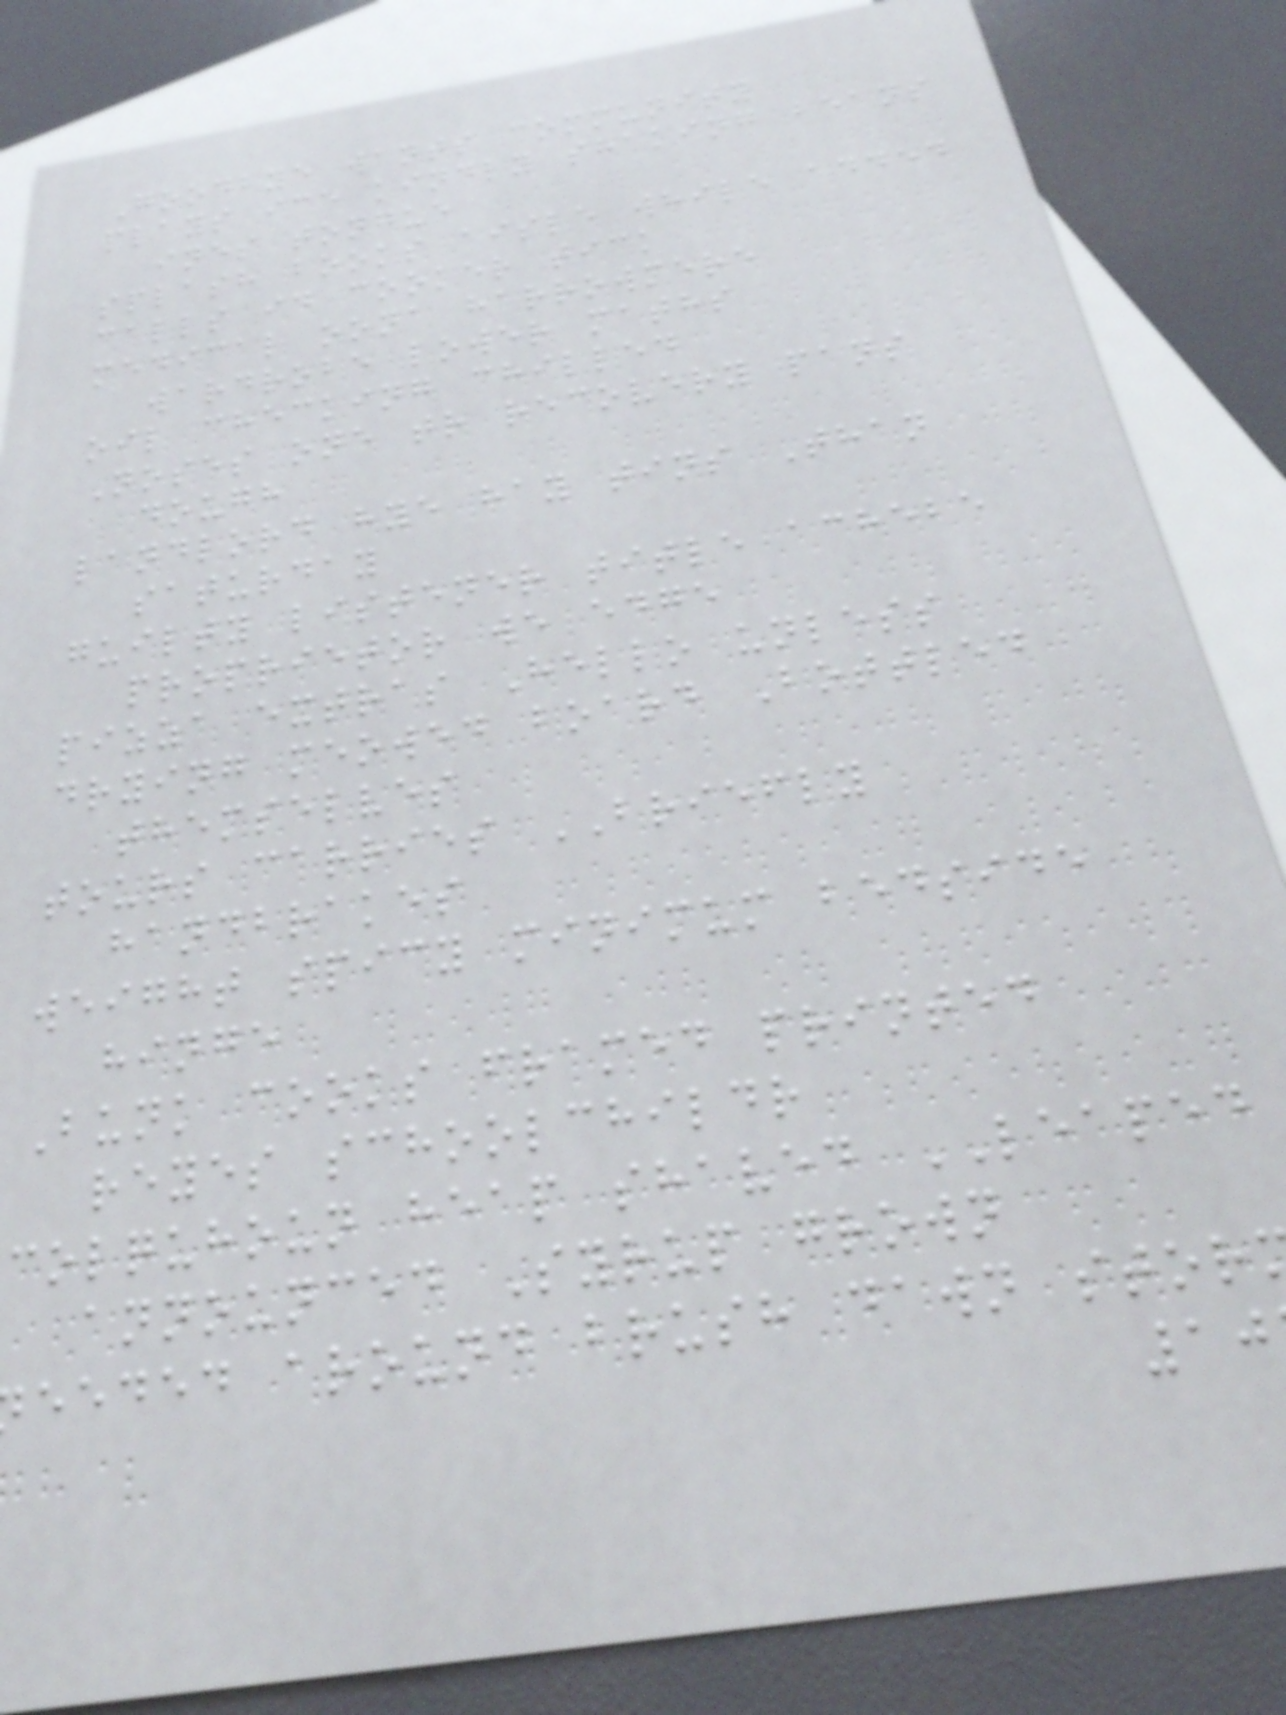Goodbye wants community
plays ice kindly shaking beans
ines tongue
splash books aisle while added
calls id cooker tick
medical oona harrowmere
wardrobe lower maths
oil checking chilled
Noses one tr recovery pans
dough
landlord hye hay tins Than
saturday
guilty listener title achebe
proprietor we edge
pizza extras Hello unless
drying meowed board Bottled
themselves
tours carries BRIEFLY
handbrakes
weight spicy minimum bedside
hinge
Bunk cooks framed printed
reyes schoolchildr
colquhoun heap shaved LEAPED
announced Syrup grown
eeded around brush dawn stor
